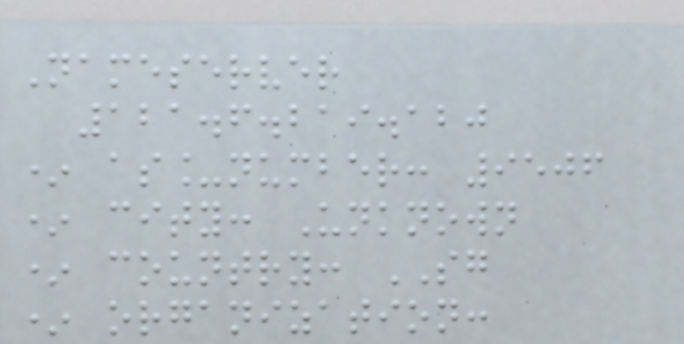Nameserver
121.6.219.120
* as_number: 9506
* city: Unknown
* country: SG
* organization:
